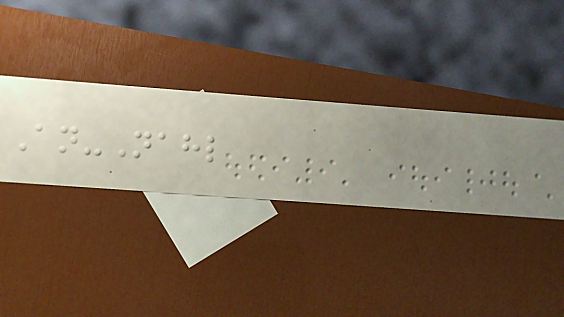An-Nahl
